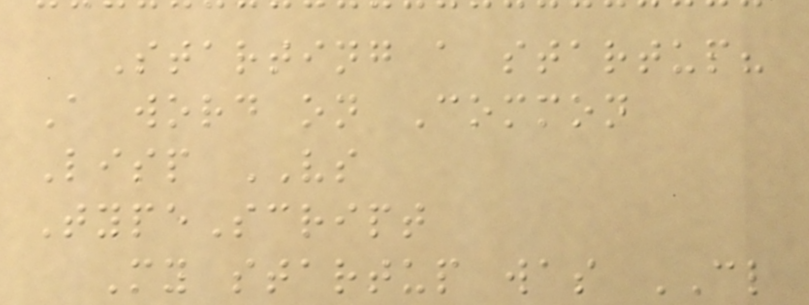Starting a startup?
A word on Common
Lisp VS
TypeScript
My startup was CL
